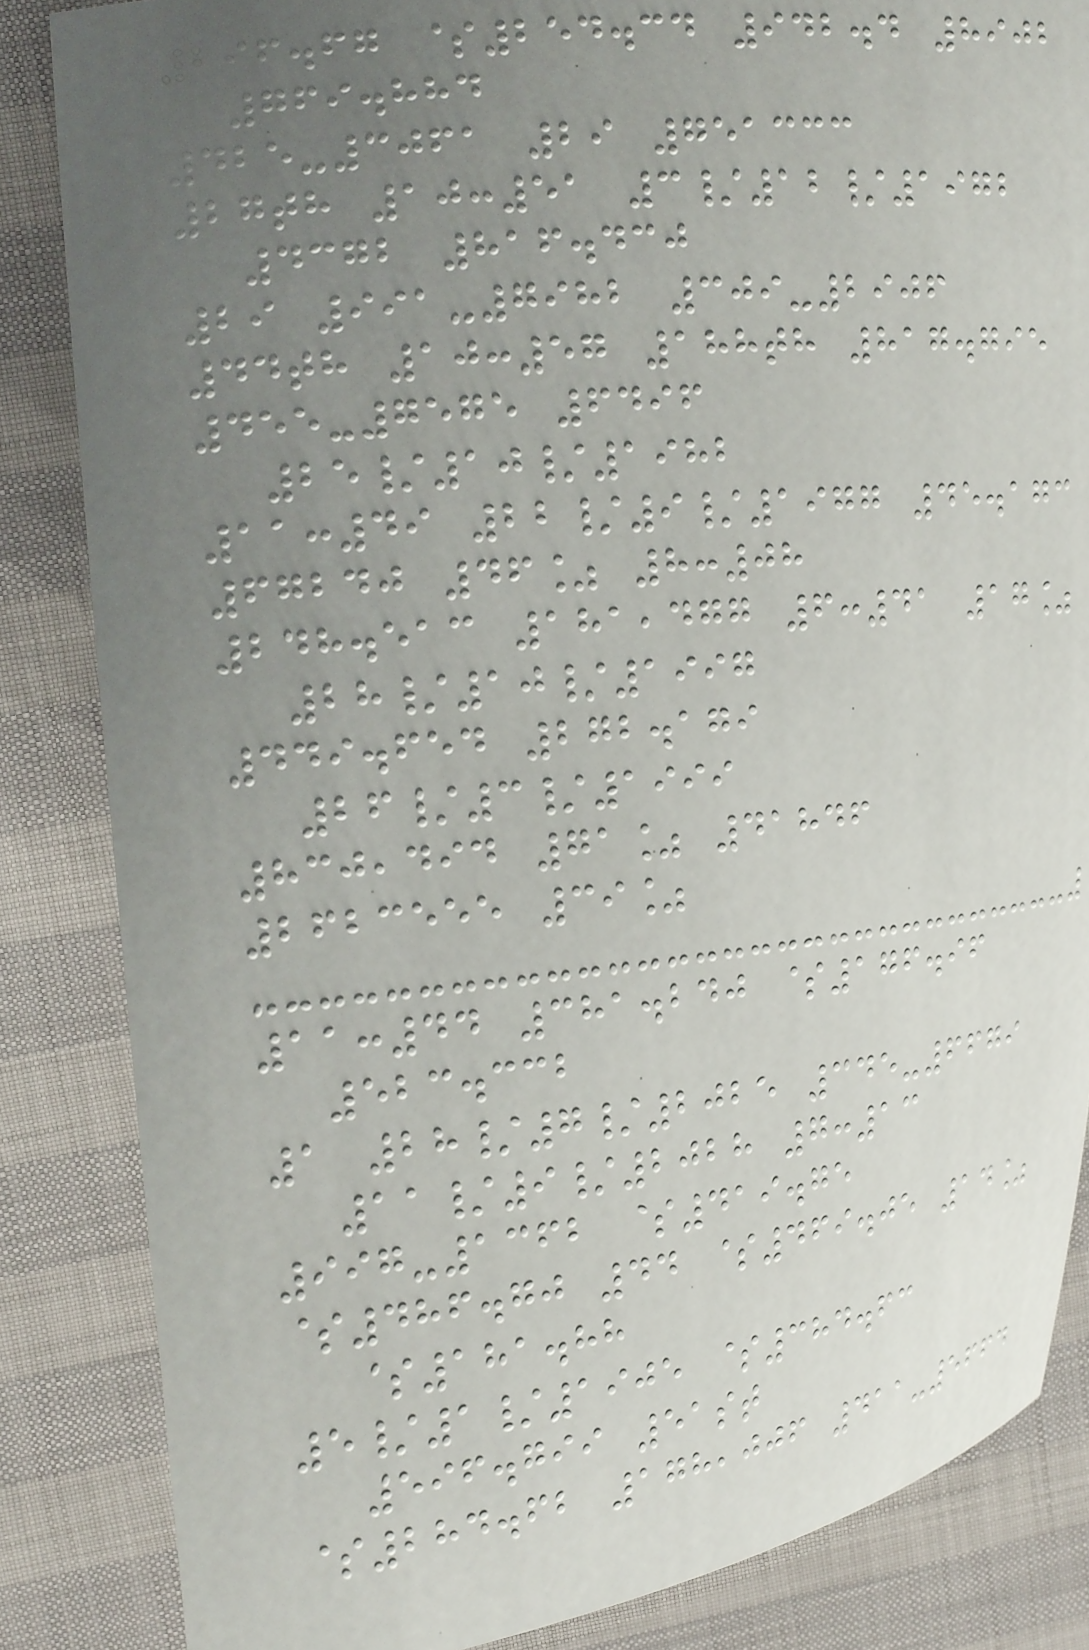296.67 $254.34 942.4 8902
769.884
425-3061 29 751333
27th 10:51 3/12/1972
4372 816.430
29 991-7982 309-2906
44th 10:57 188th 817.795
455-7575 6496
25/10/1982
11:49 22/9/1977 45.173
67240 46% 8:08
248.513 181,477 6:41 17%
28/10/1997
449.654 272.179
26/3/1999
830,494 71% 41846
2623555 39%
11:44 381.240 $176.96
523.332
1 28/7/2025 345-6679
11/9/2028 7:13
997-1362 $419.75
$486.70 44 $469.05 14%
$181.88
5/1/1905 $384.63
596.799 51st
$284.62 178,006 411-5664
